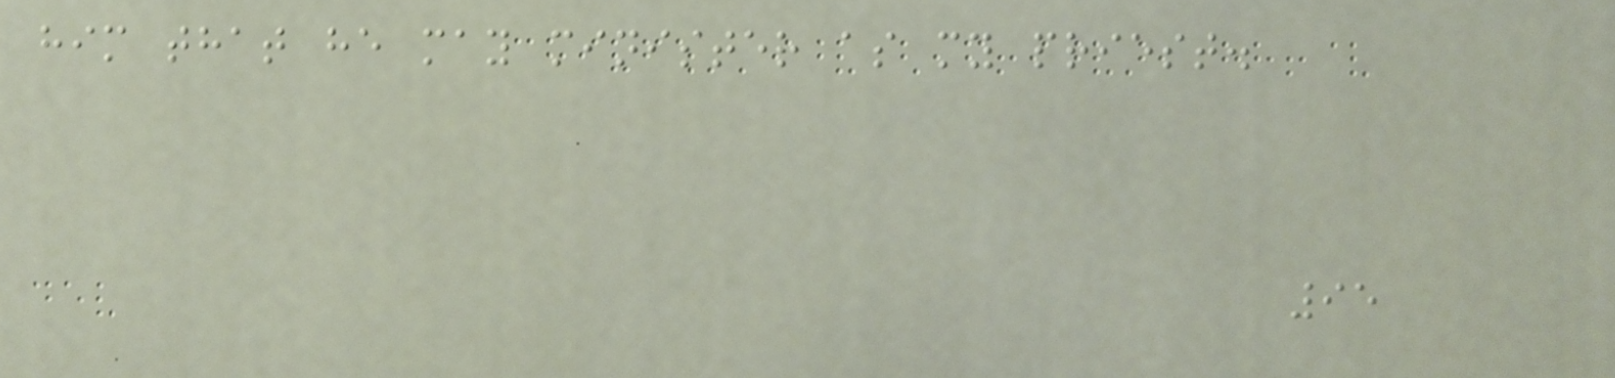him that he may minister as my priest.
95
